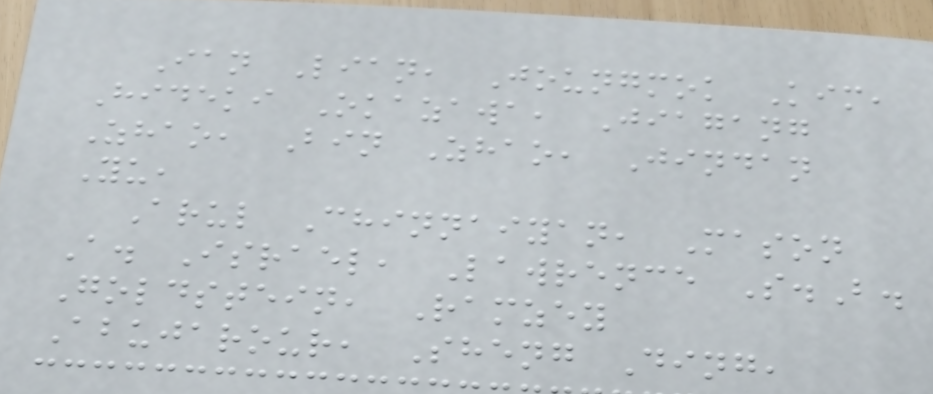Ian Lian, Joungmok Kim,
Hideki Okazawa, Jiagang
Zhao, Bin Zhao, Jindan
Yu,
Arul Chinnaiyan, Mason
A. Israel, Lawrence S.B.
Goldstein, Ramzey
Abujarour, Sheng Ding,
